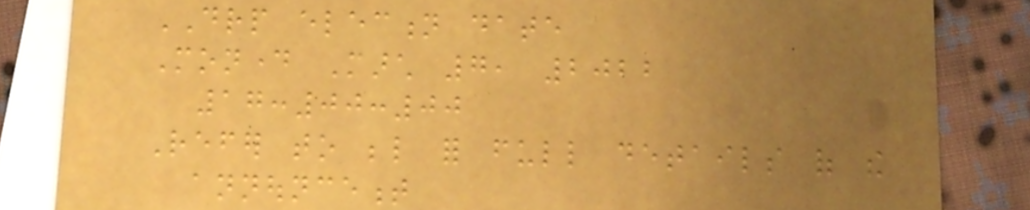DRP election date
Monday March 7, 2022
17:00:00
Refer to below for full details of the
announcement
